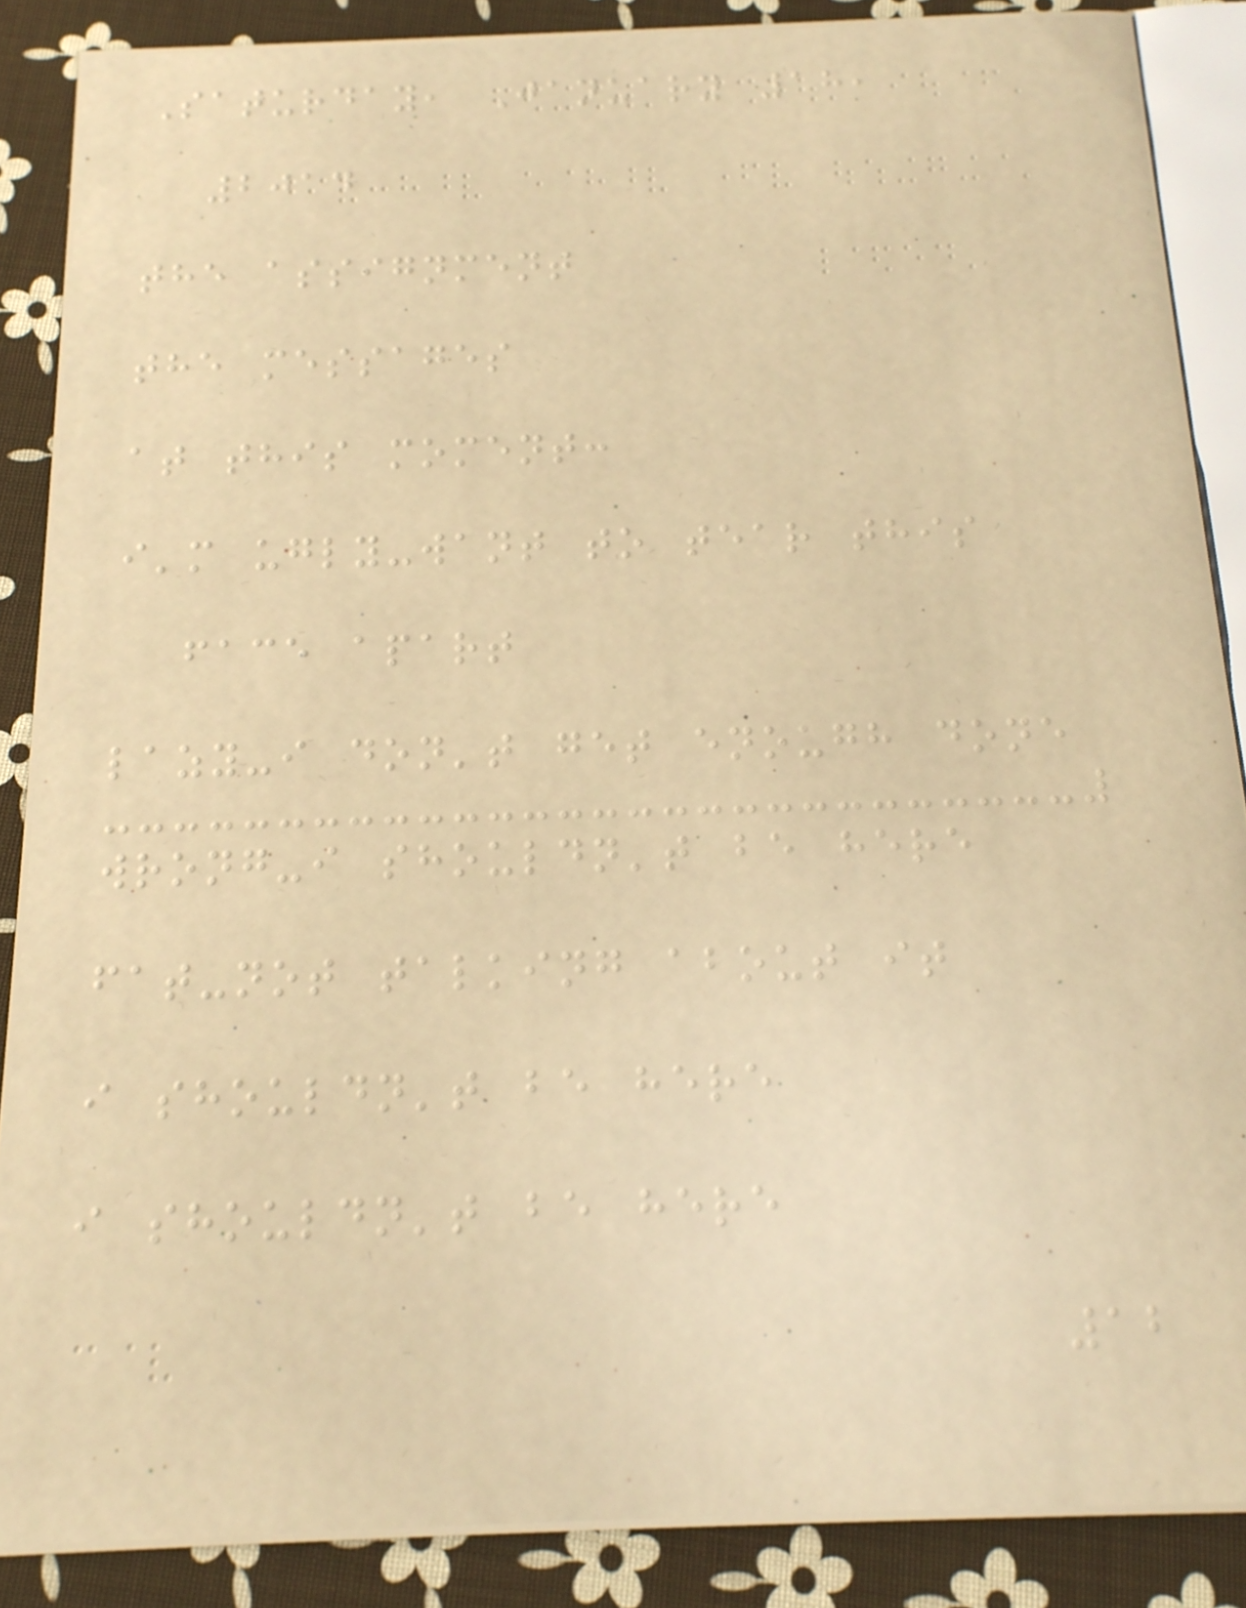Saturday, January 18,
2014
the assignment
the messages
at this moment:
i'm ugly-want to tear this
face apart
lazy-i don't get enough done
wrong-i shouldn't be here
fat-not talking about it
i shouldn't be here
i shouldn't be here
12
